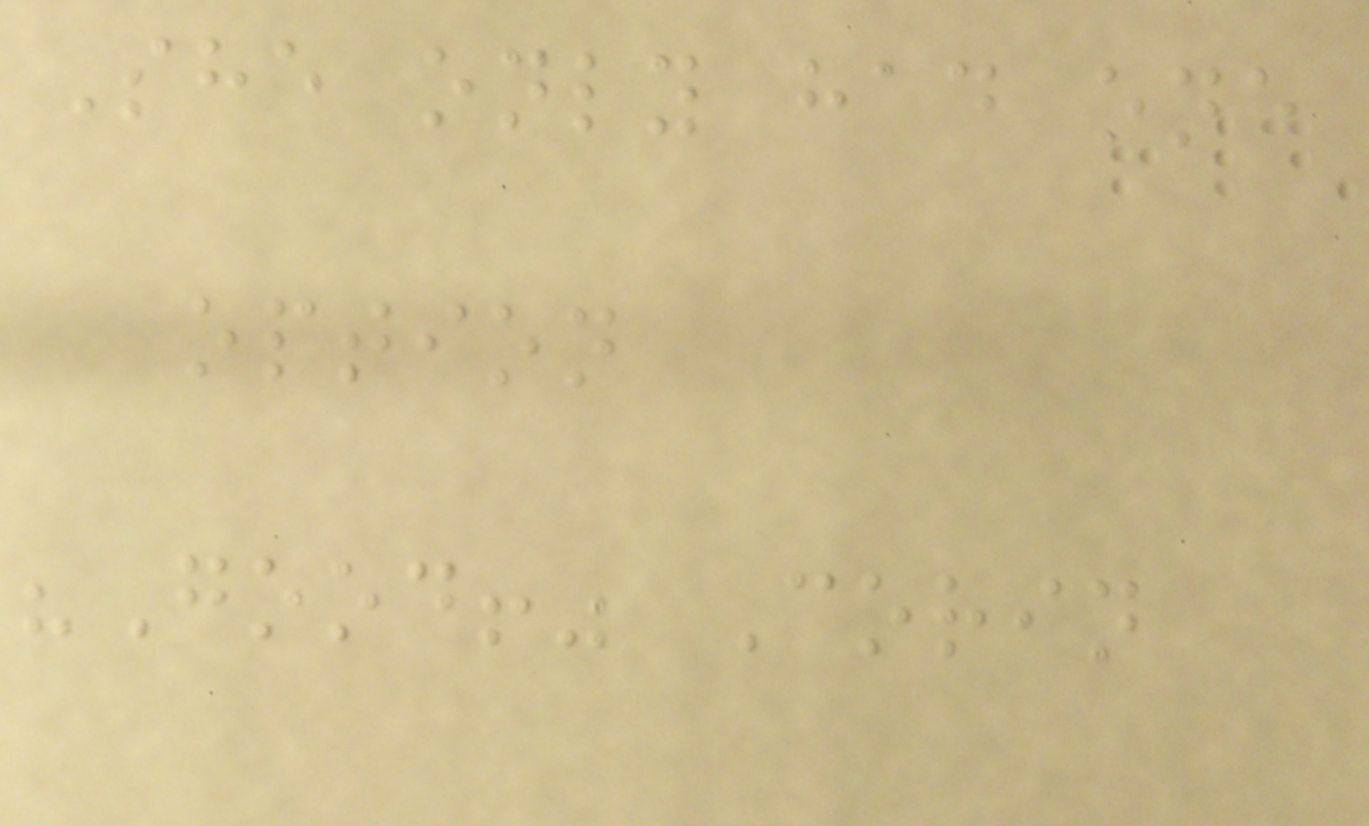She only had one
option
"Good!" Corin
